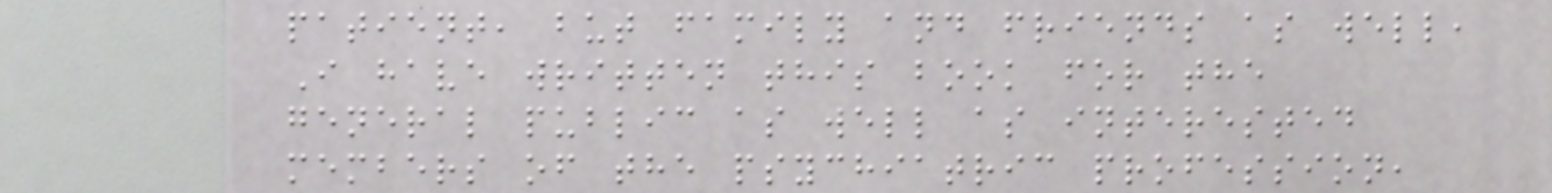patient, but family and friends as well,
I have written this book for the
general public as well as interested
members of the psychiatric profession,
